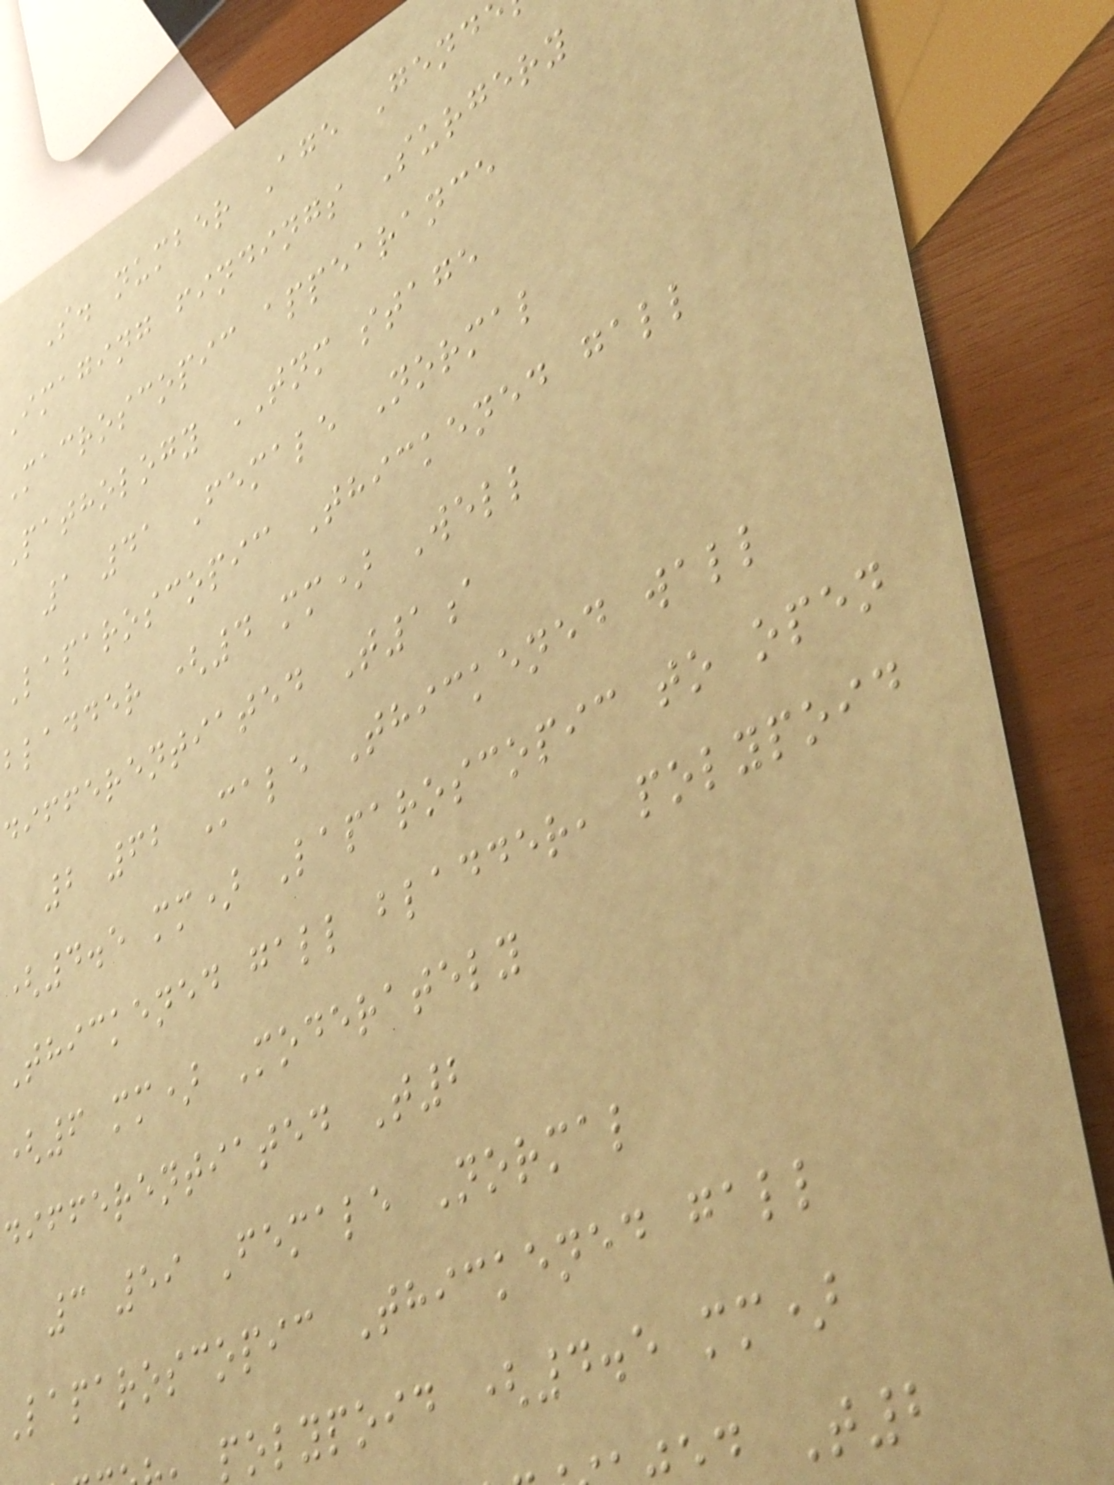S. number Age Gend
Imaging findings Surgery
Macroscopic appearance
Pathology TNM stage
1 41 Female Normal
Laparoscopic Thickened gall
bladder (4 mm) Well
differentiated T1a
2 62 Male Thickened wall
(4.5 mm) Laparoscopic to open
Thickened gall bladder, polypoid
(6 mm) Moderately
differentiated T2
3 59 Female Normal
Laparoscopic Thickened gall
polypoid (4.5 mm)
